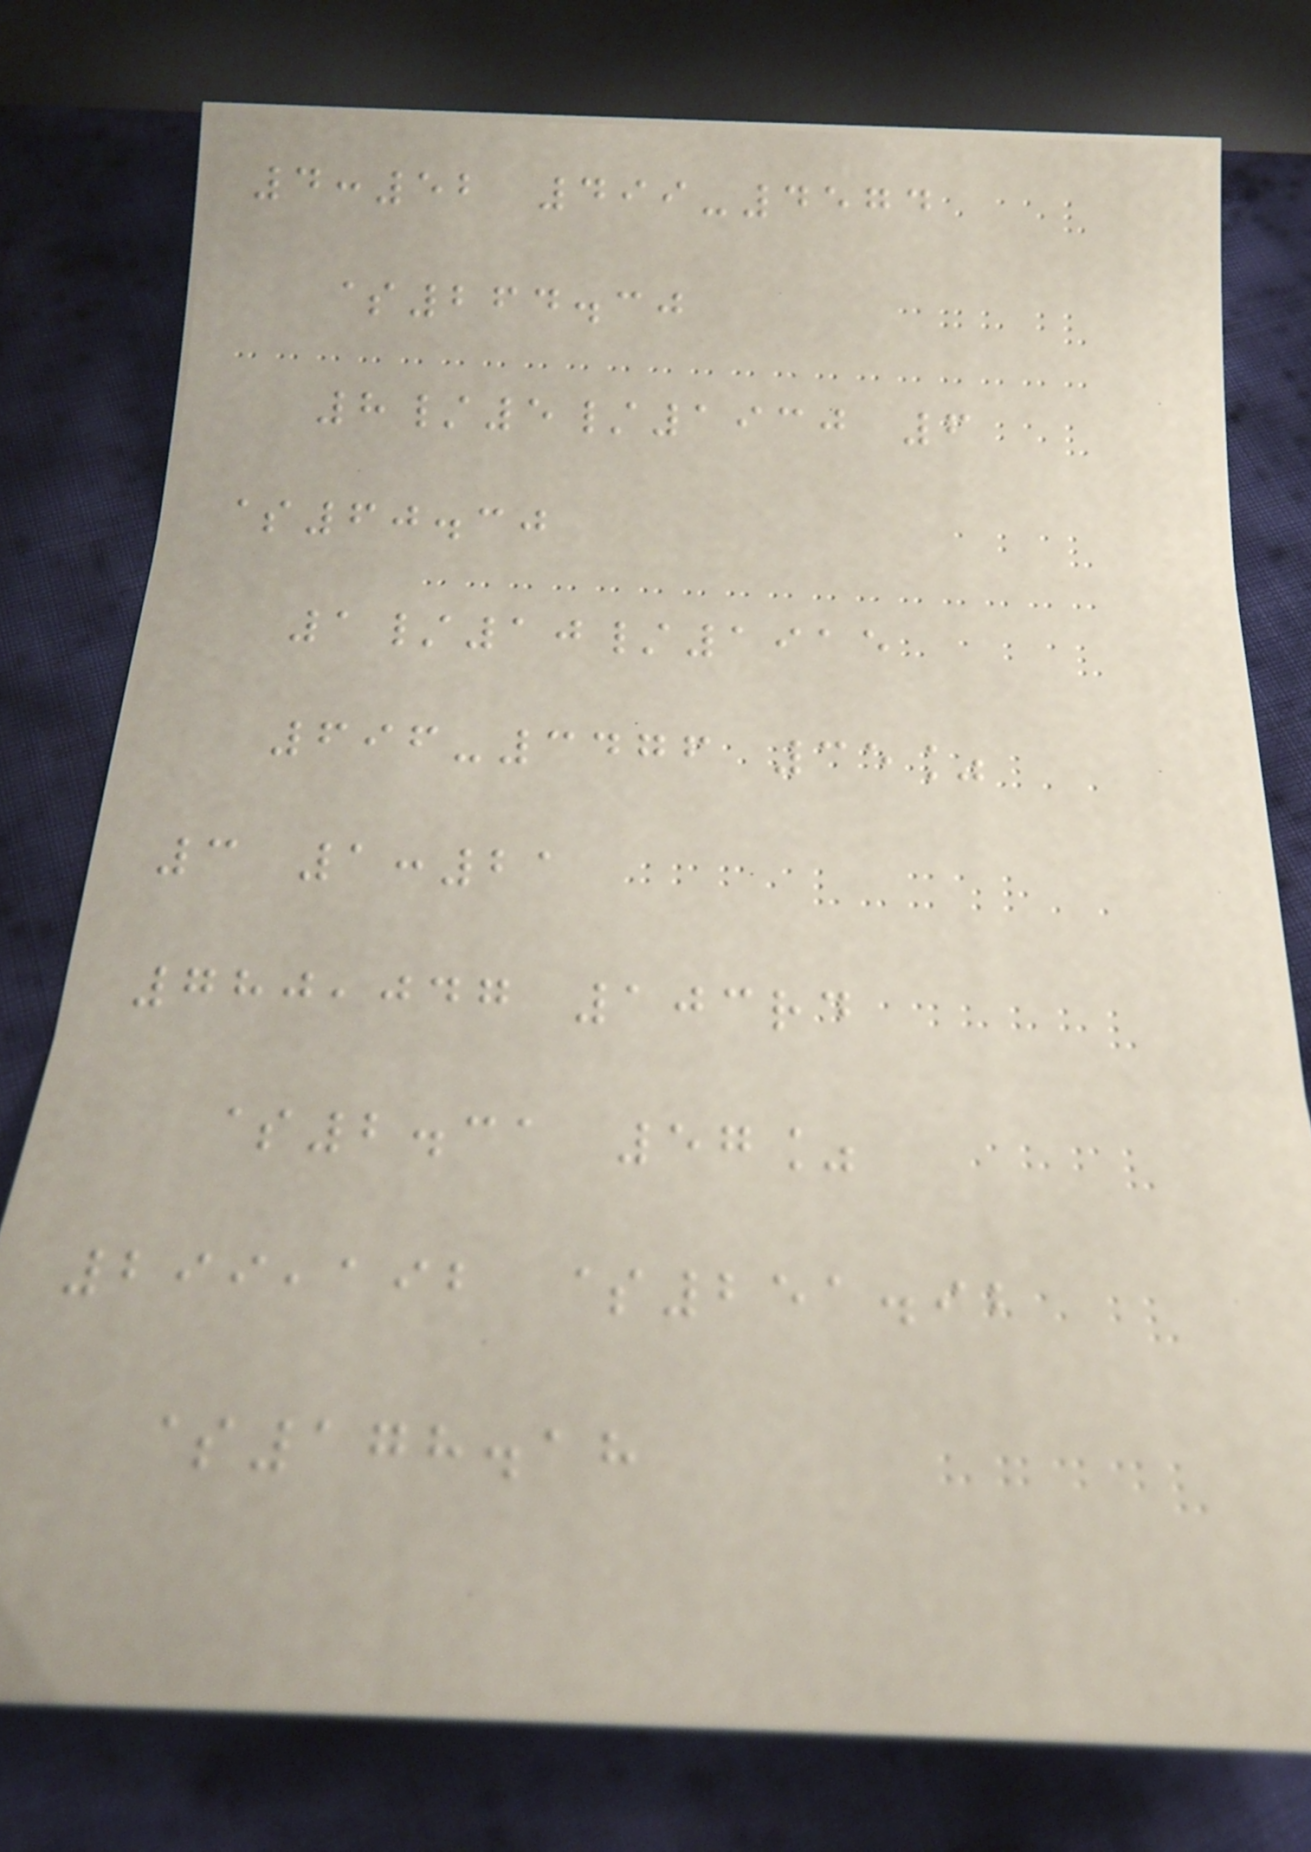4:52 499-4574
$264.30
8/5/1930 6
$60.30
1/10/1915
696-3476 35%
3 1:21
780,047 103rd
$2.31 57%
299,192 $251.92
$178.18
